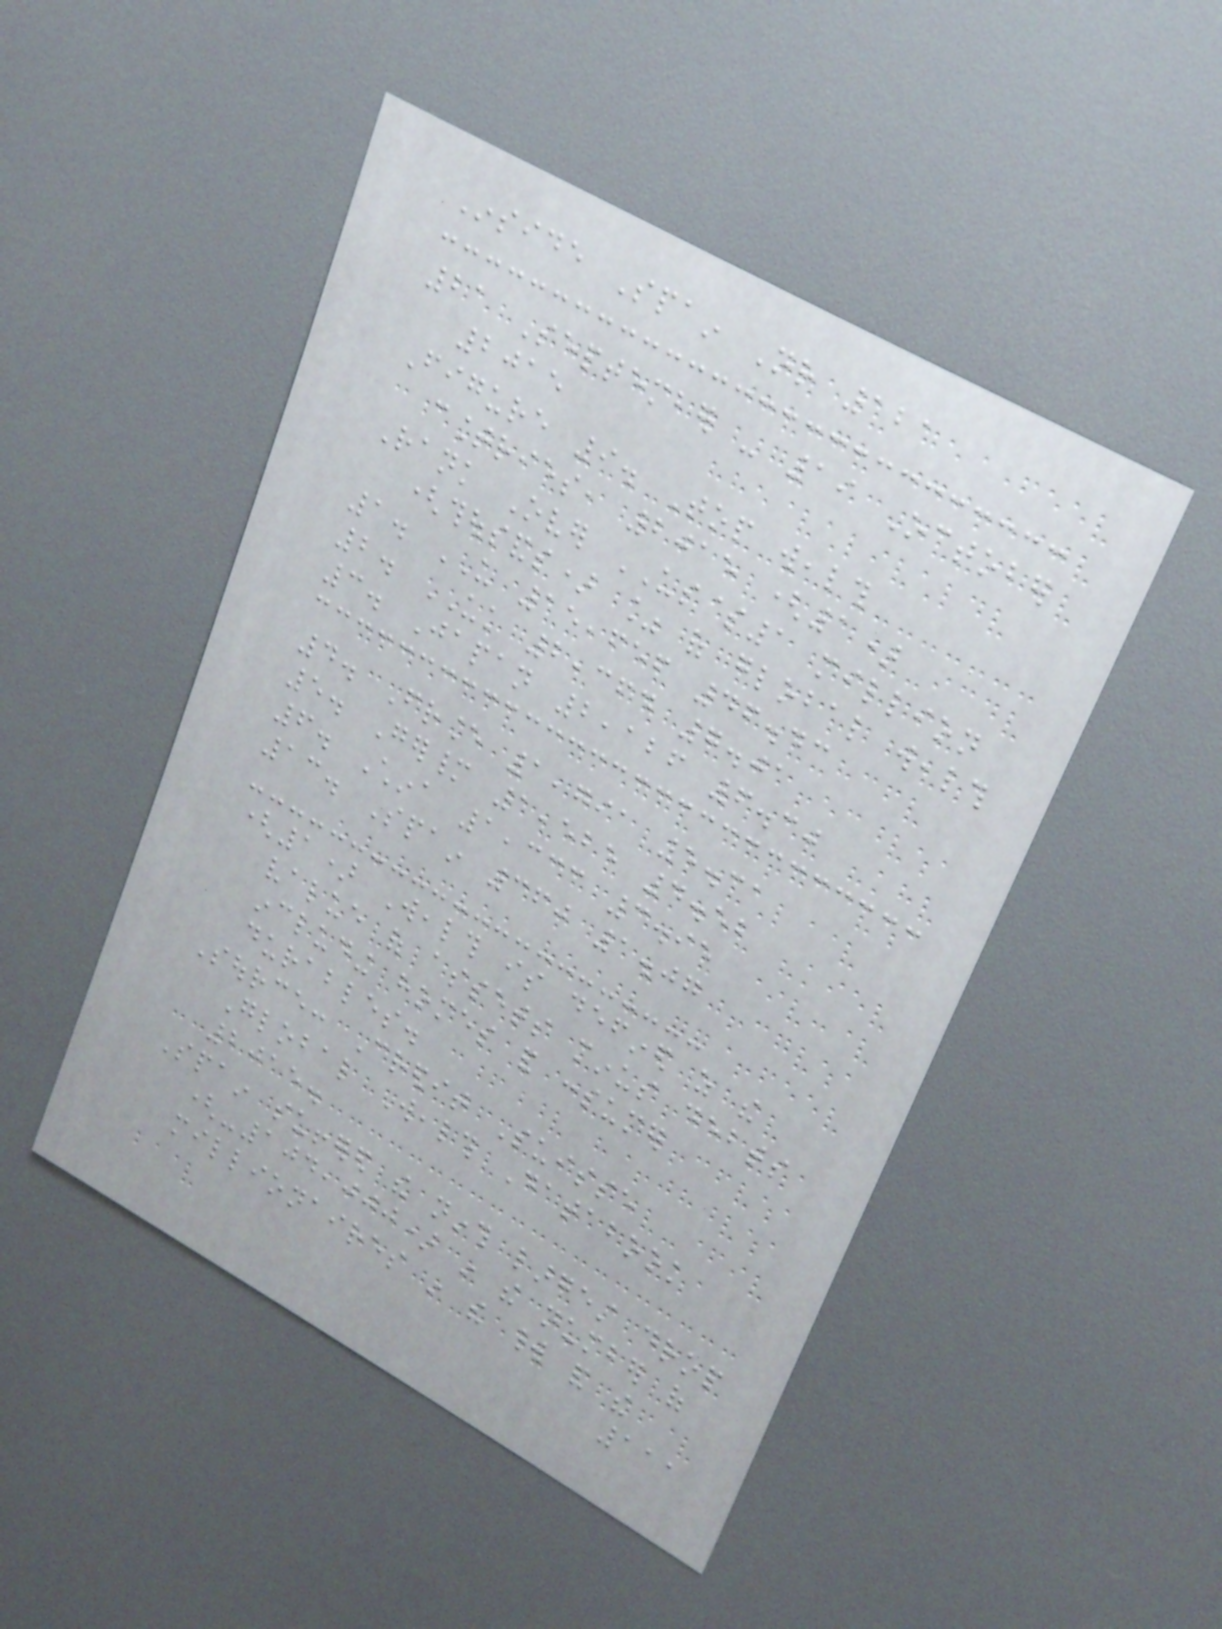Inside Spain Nr 121
21 September - 19 October
2015
Figure 9. Top wealth
countries, 2015 (1)
Rank Over US$1 million
(thousands) % of global wealth
1. US 15,656 46.43
2. UK 2,364 7.01
3. Japan 2,126 6.30
4. France 1,791 5.31
5. Germany 1,525 4.52
6. China 1,333 3.95
13. Spain 360 1.07
(1) Wealth is defined as the
value of assets minus debts
including homes and consumer
durables.
Source: Credit Suisse
Global Wealth Databook
2015.
Spain suffered the ninth largest drop
(-104,000) in the number of
millionaires in the world and the
111
